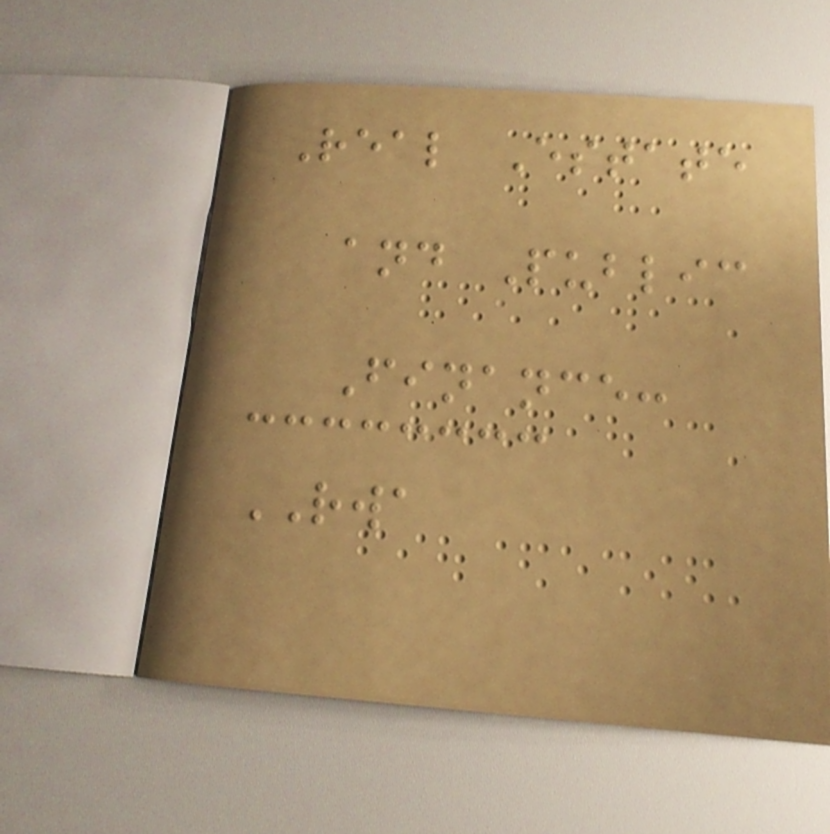Real Estate
and Public
Finance:
RWA
